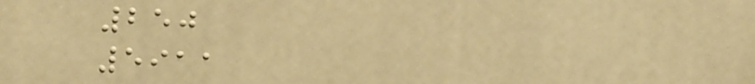250
5911
